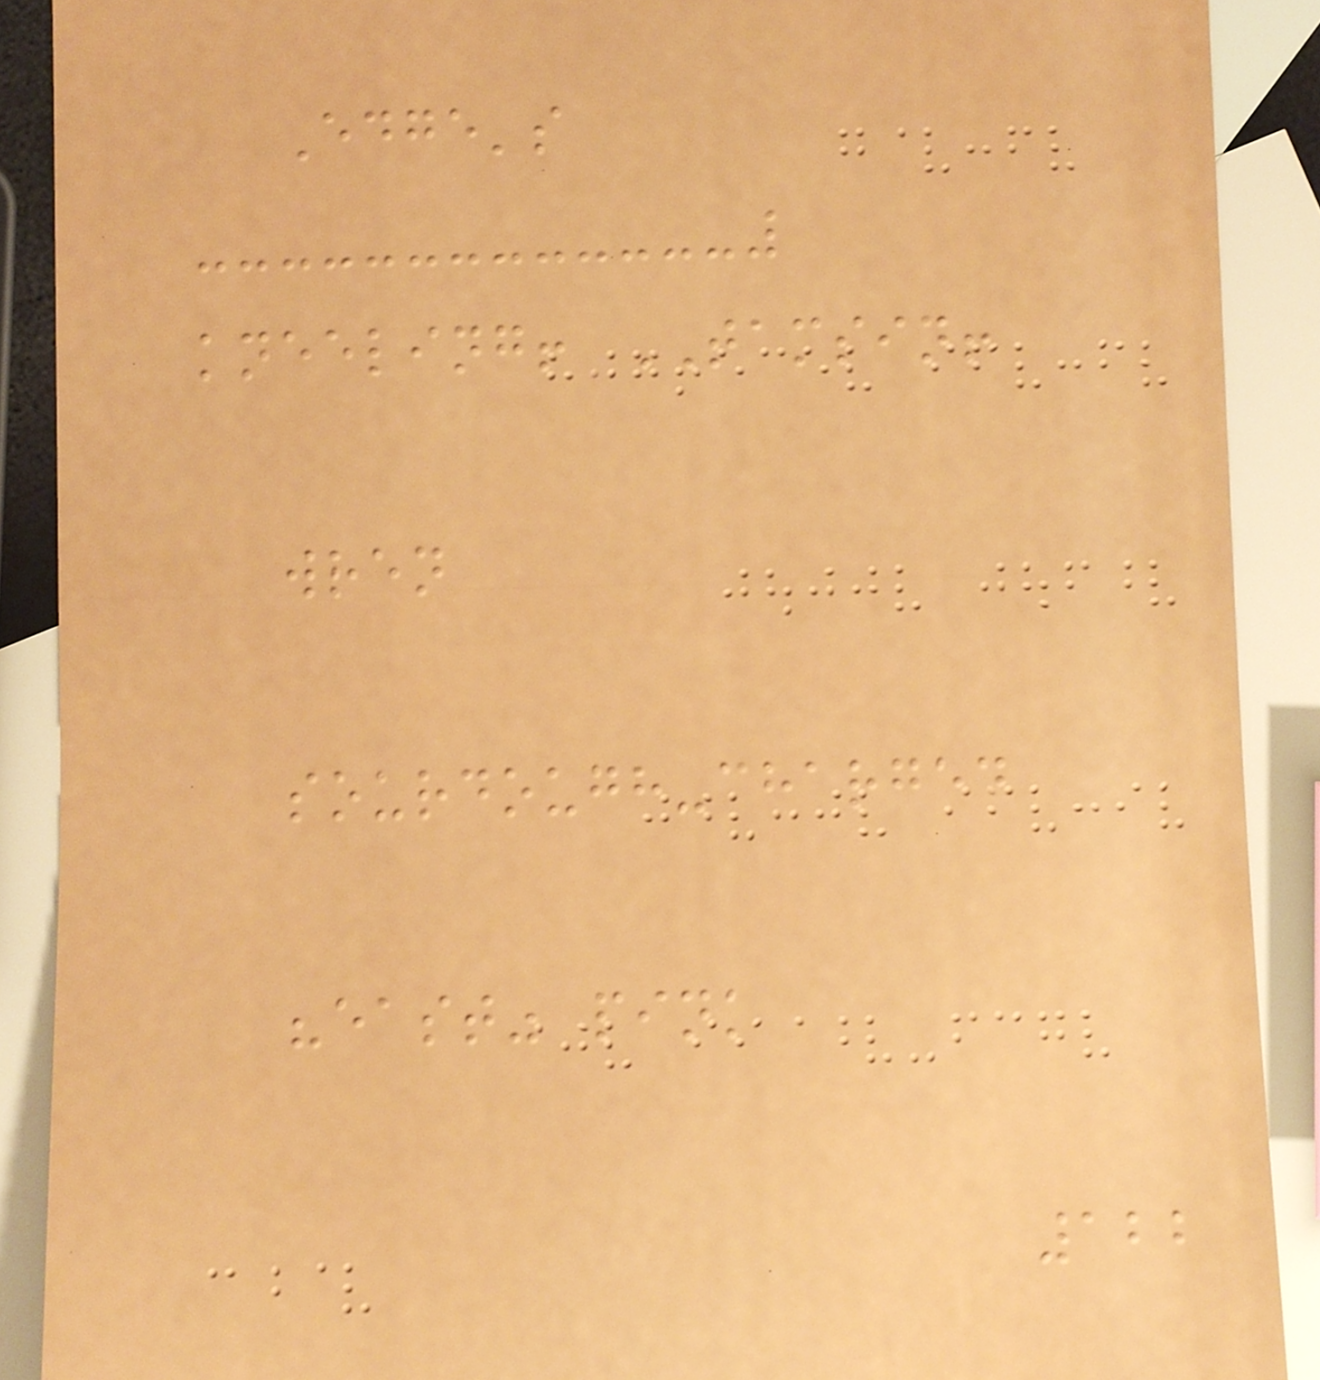Edge's
kneeling! TAMSIN!
wren
sourdough-charged
"east" pink
122
